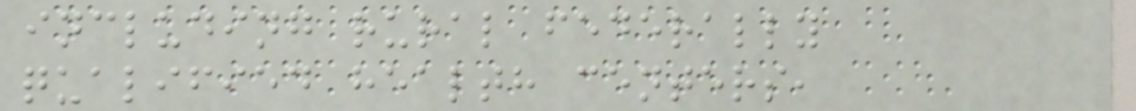including rural federally
qualified health centers,
